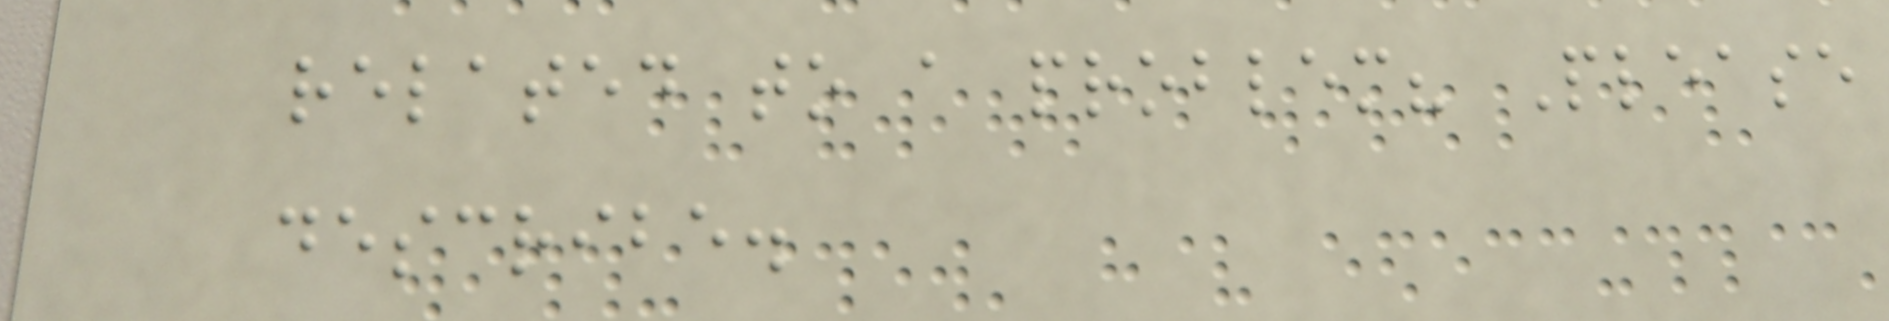related to a problem? Please
describe.
